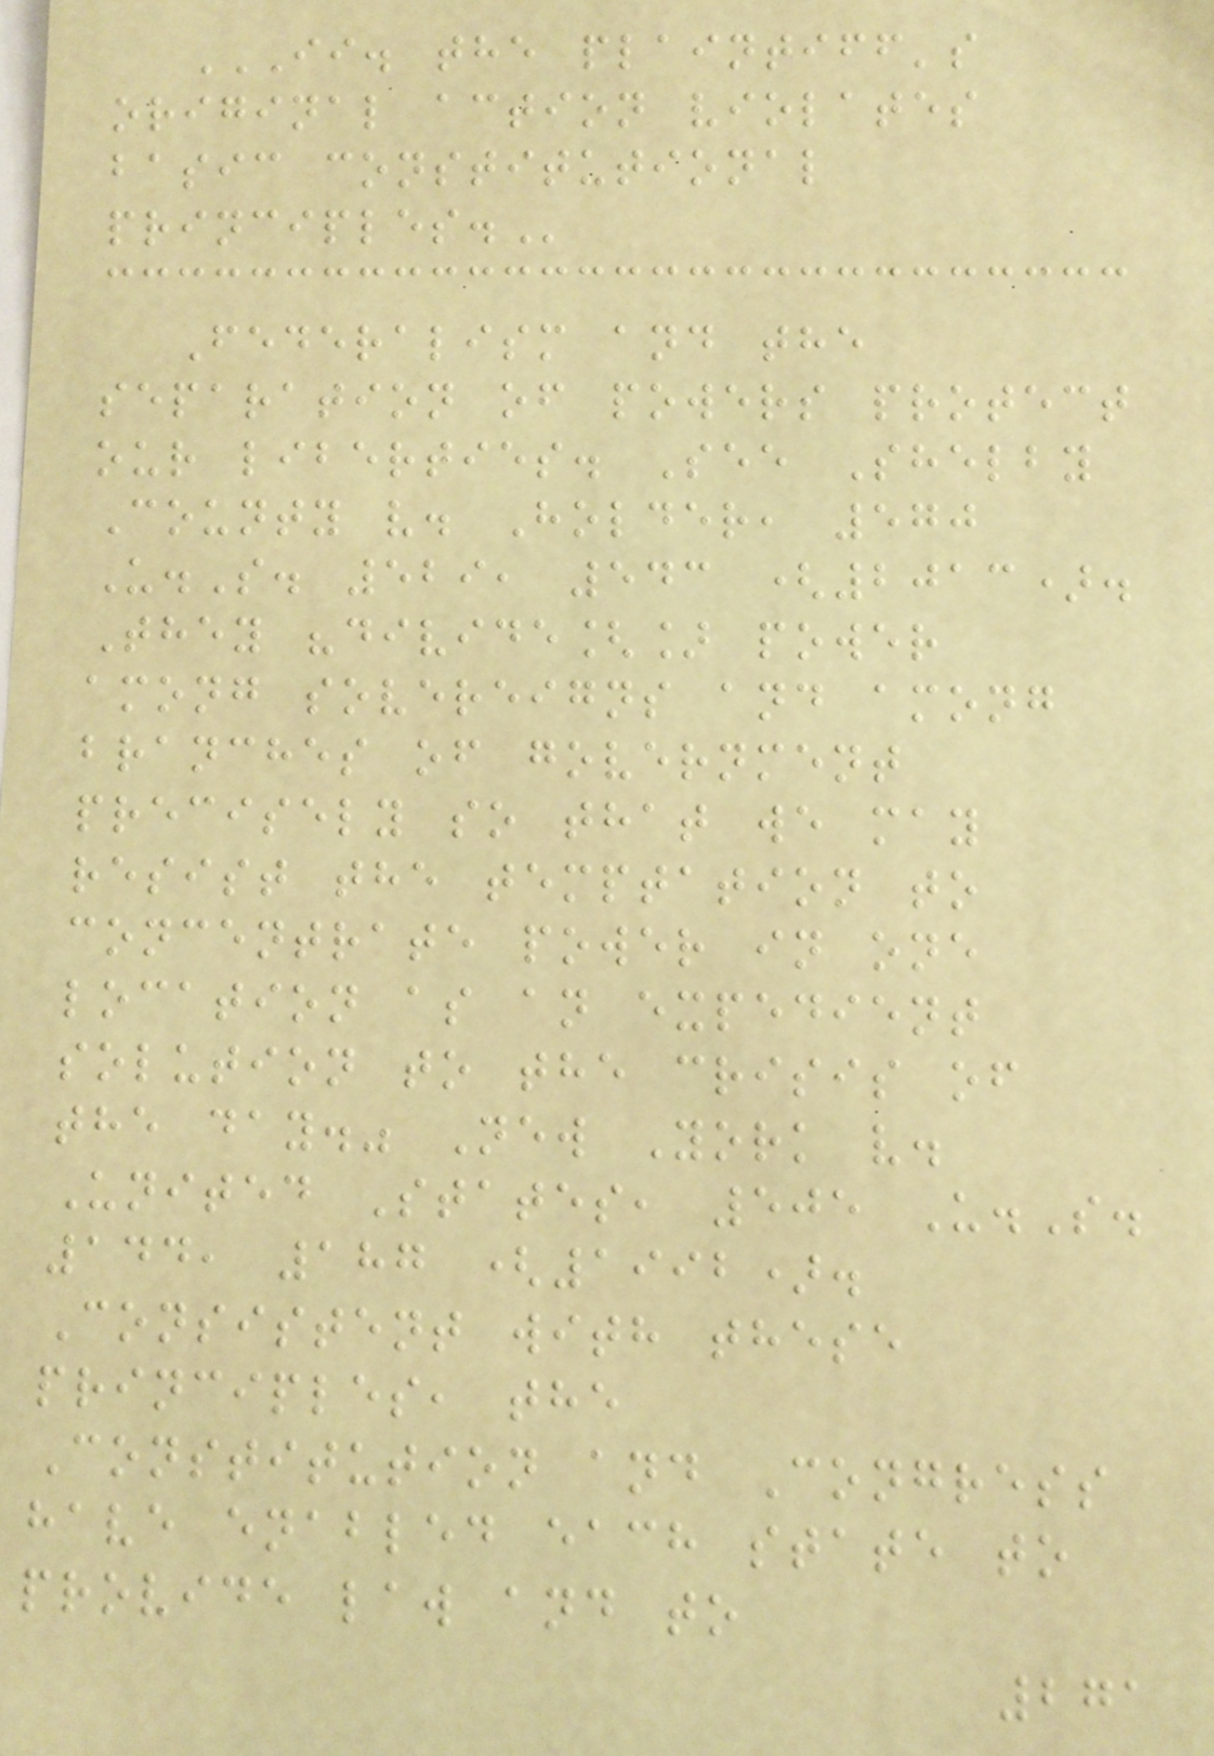II. THE PLAINTIFF'S
ORIGINAL ACTION VIOLATES
BASIC CONSTITUTIONAL
PRINCIPLES.
Federalism and the
separation of powers protect
our liberties. See Shelby
County v. Holder, 570
U.S. 529, 543 (2013).
They "divide[] power
among sovereigns and among
branches of government
precisely so that we may
resist the temptation to
concentrate power in one
location as an expedient
solution to the crisis of
the day." New York v.
United States, 505 U.S.
144, 187 (1992).
Consistent with these
principles, the
Constitution and Congress
have enabled each state to
provide law and to
271
